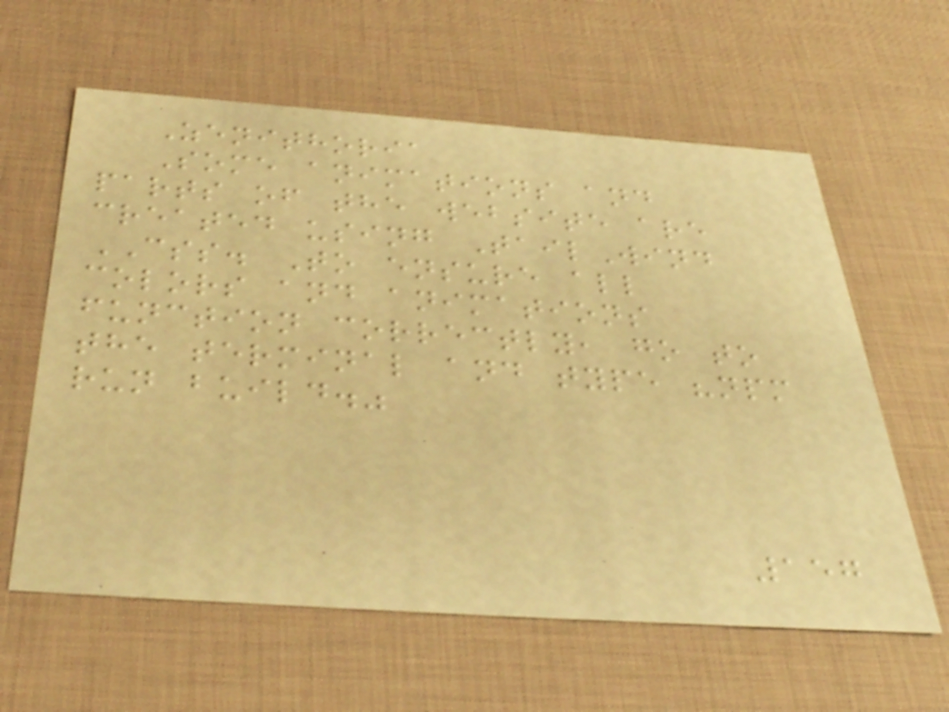Zenithoria
Some animations and
parts of the website are
created using TailWind
CSS. To ensure all
colors and animations
function correctly, go to
the terminal and type "npm
run build."
157
